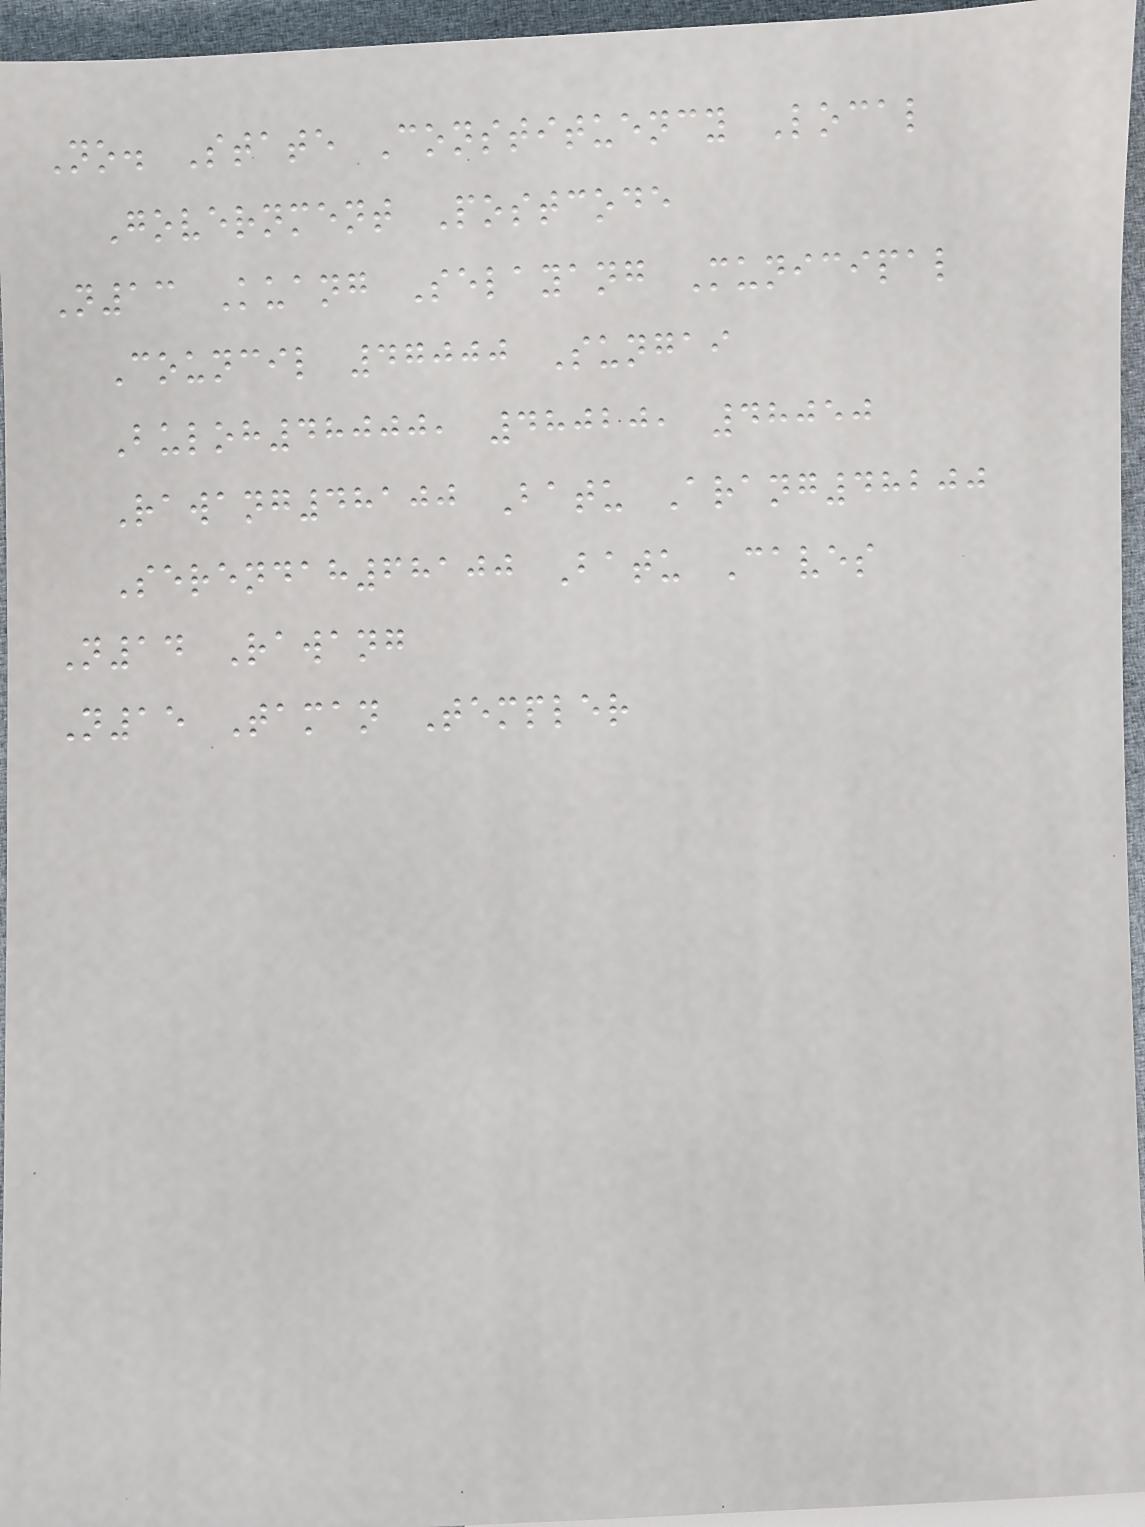No. State Constituency Local
Government Postcode
N13 Kuang Selayang Municipal
Council 47000 Sungai
Buloh48000, 48020, 48050
Rawang48100 Batu Arang48200
Serendah68100 Batu Caves
N14 Rawang
N15 Taman Templer
